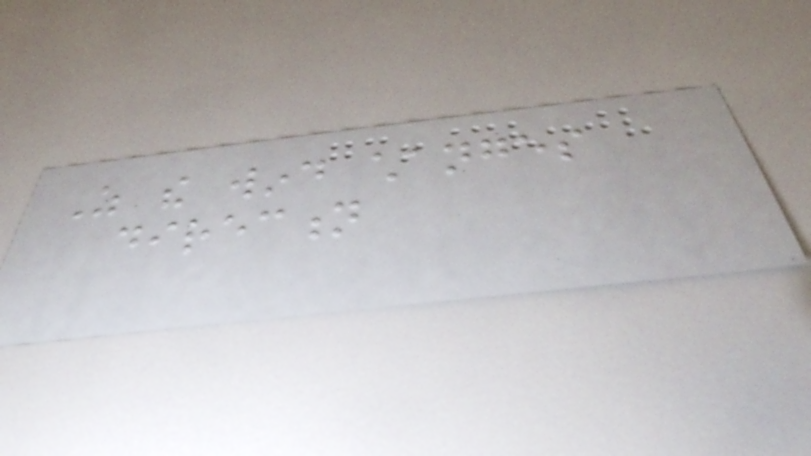As the wind changes
direction
